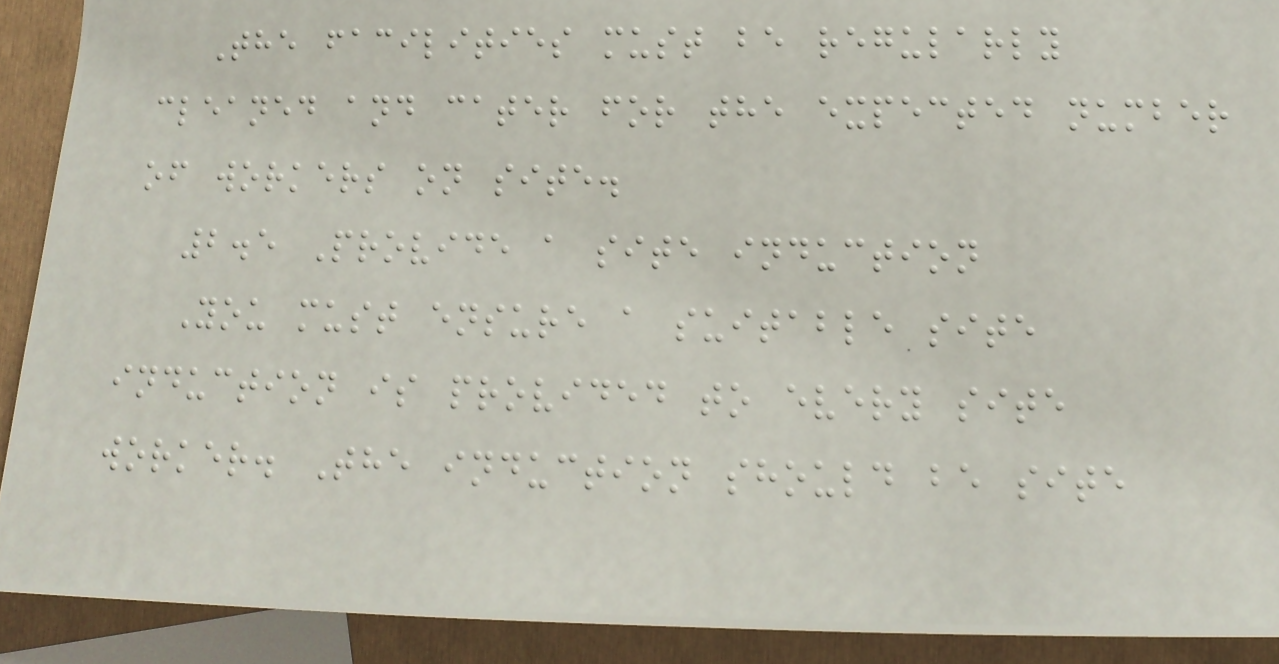The facilities must be regularly
cleaned and cater for the expected number
of workers on site.
2.5 Provide a site induction
You must ensure a suitable site
induction is provided to every site
worker. The induction should be site
